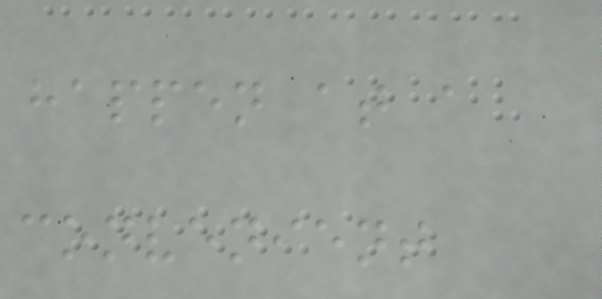happen at a
convenient
